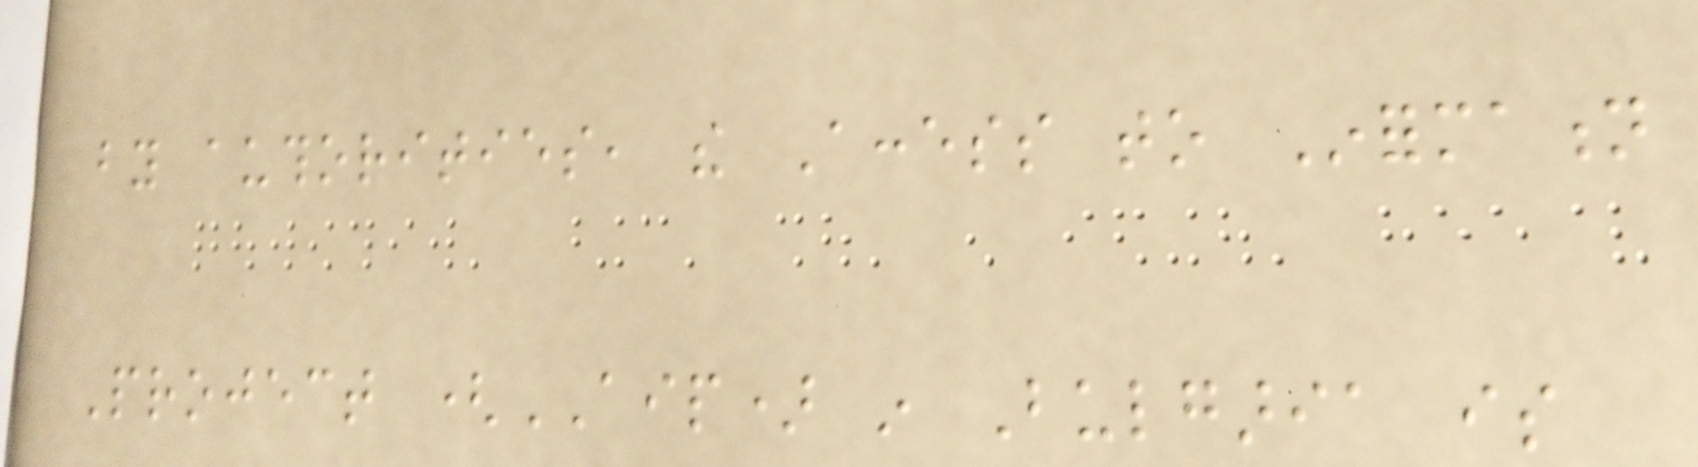by authorities, the Access to Information
Project (AIP) in Bulgaria is
